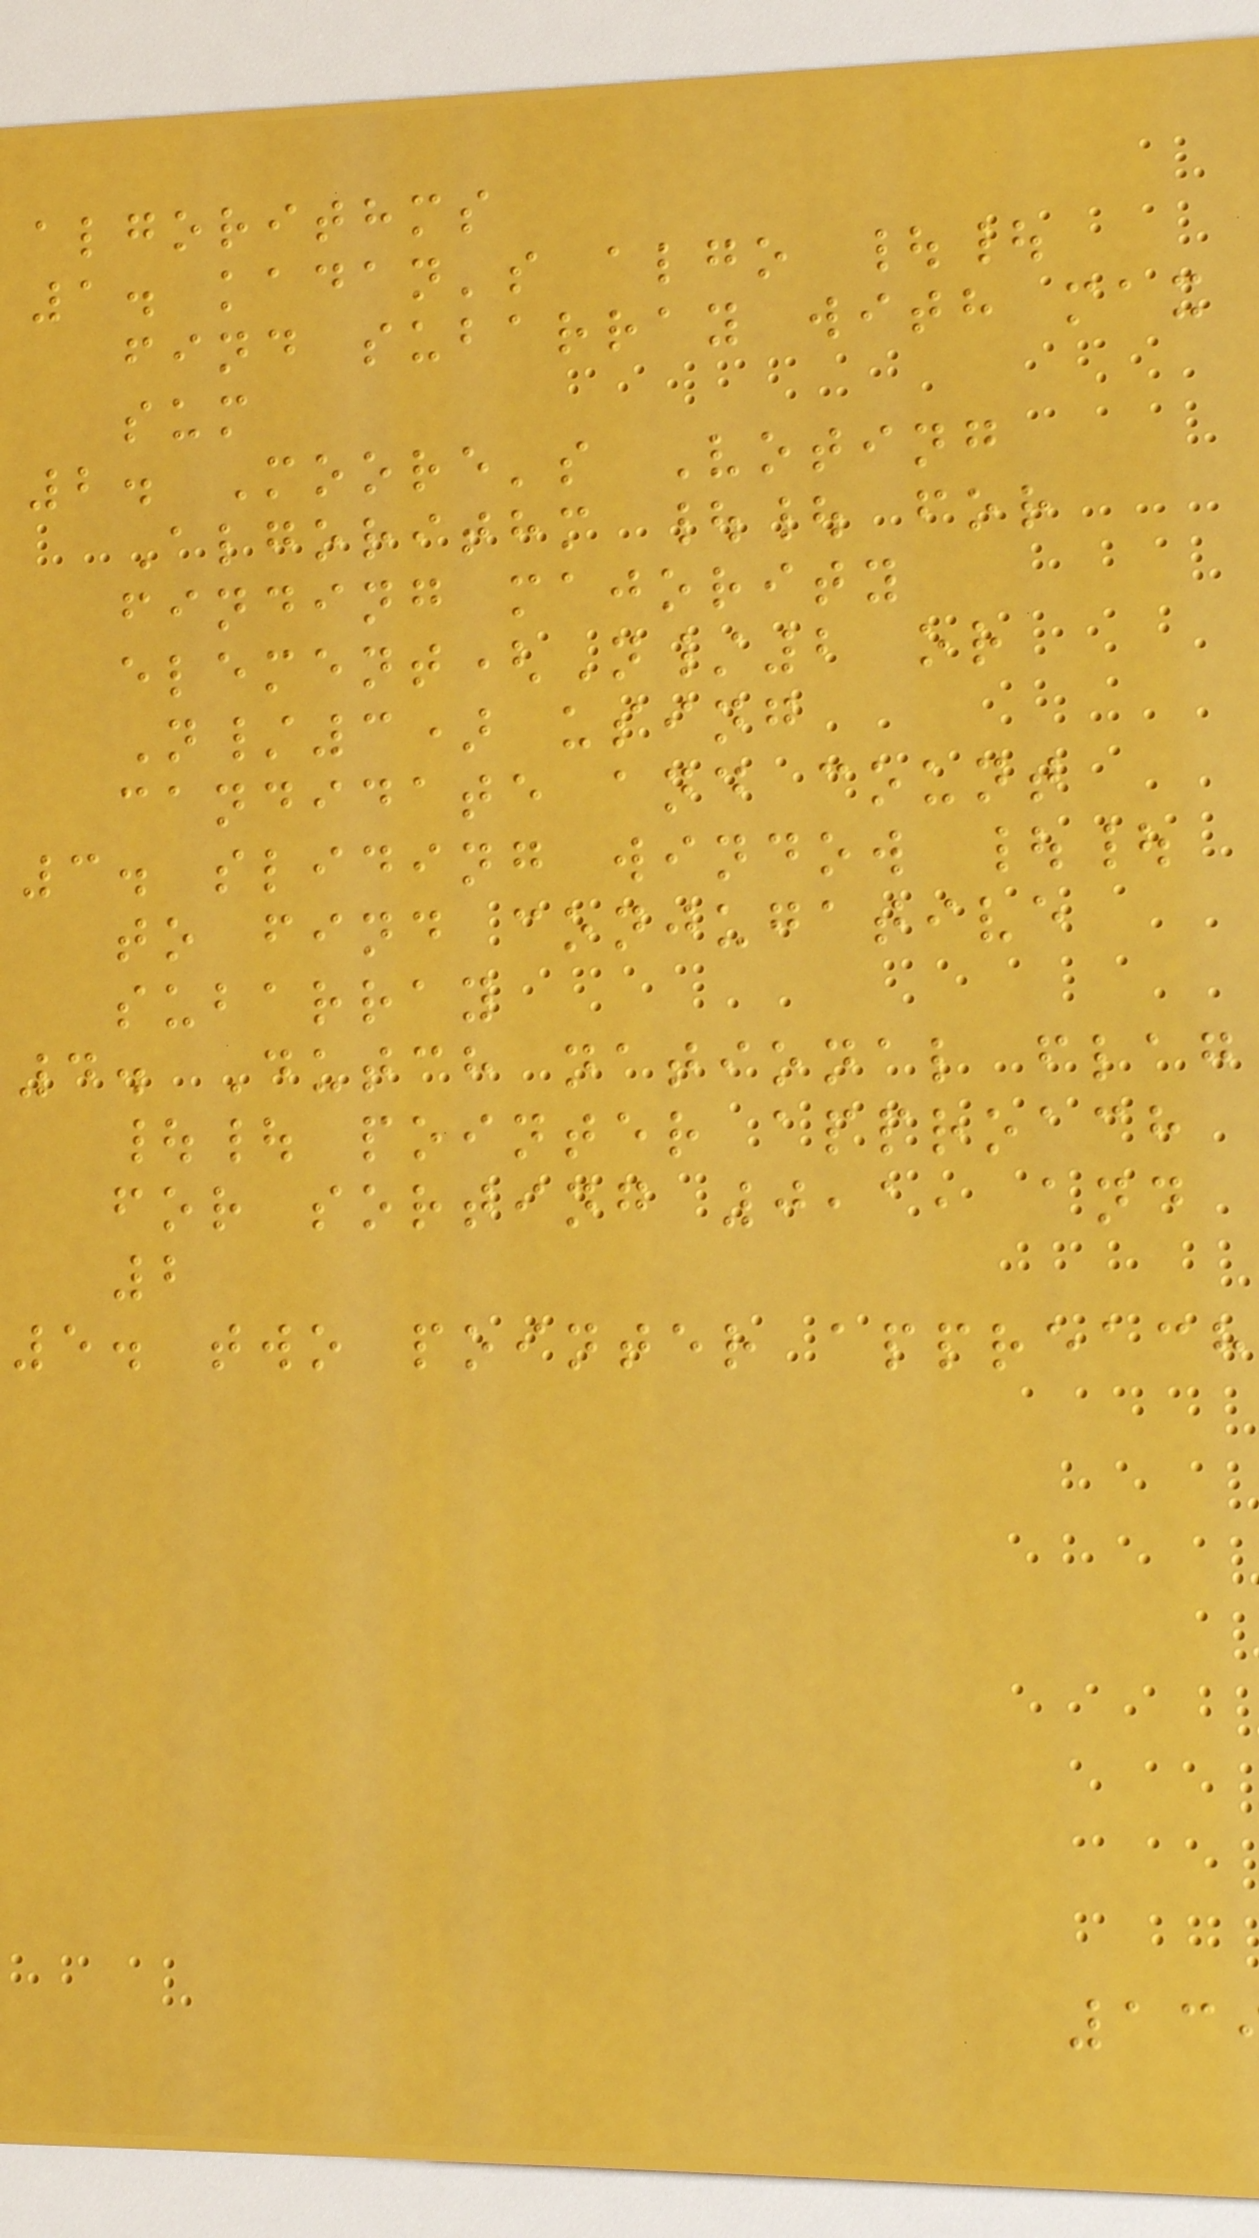algorithms
1. kadan's algo ||
find subarray with max
sum
2. Moore's Voting
Algorithm || for
finding majority
element(N/2 or
N/3) using
candidate and count
3. sliding window ||
to find conjugative
subarray
4. Dutch national flag
|| pointer approach
for sorting 0,1, and
2
5. two pointer appreach
